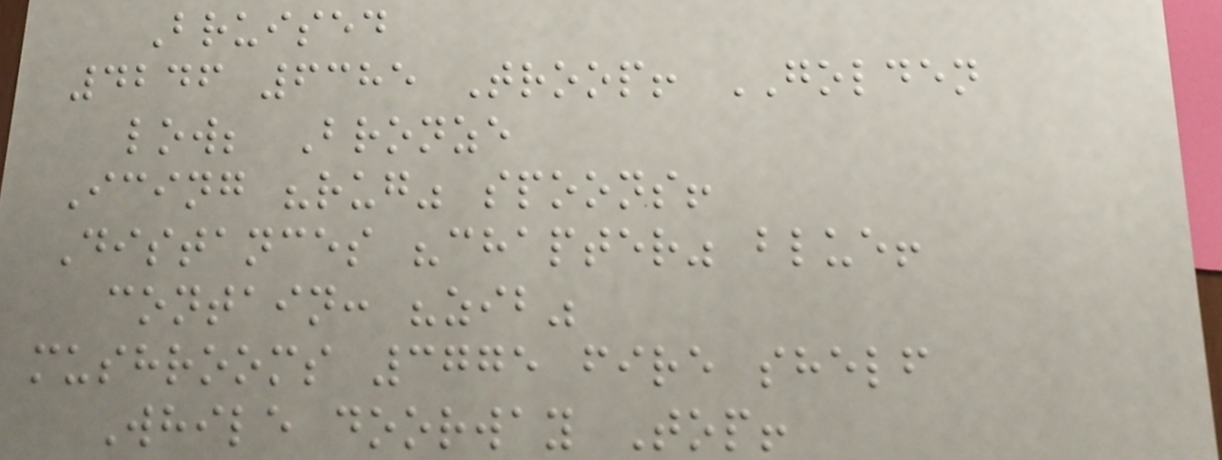Bruised
4246 6385 Troop! GOLDEN
low; Bronze
Icing "rug" spoons!
Distances "chapter" blue!
contain: "zib"
mushrooms 3775 fire shelf
While doorway Top!
